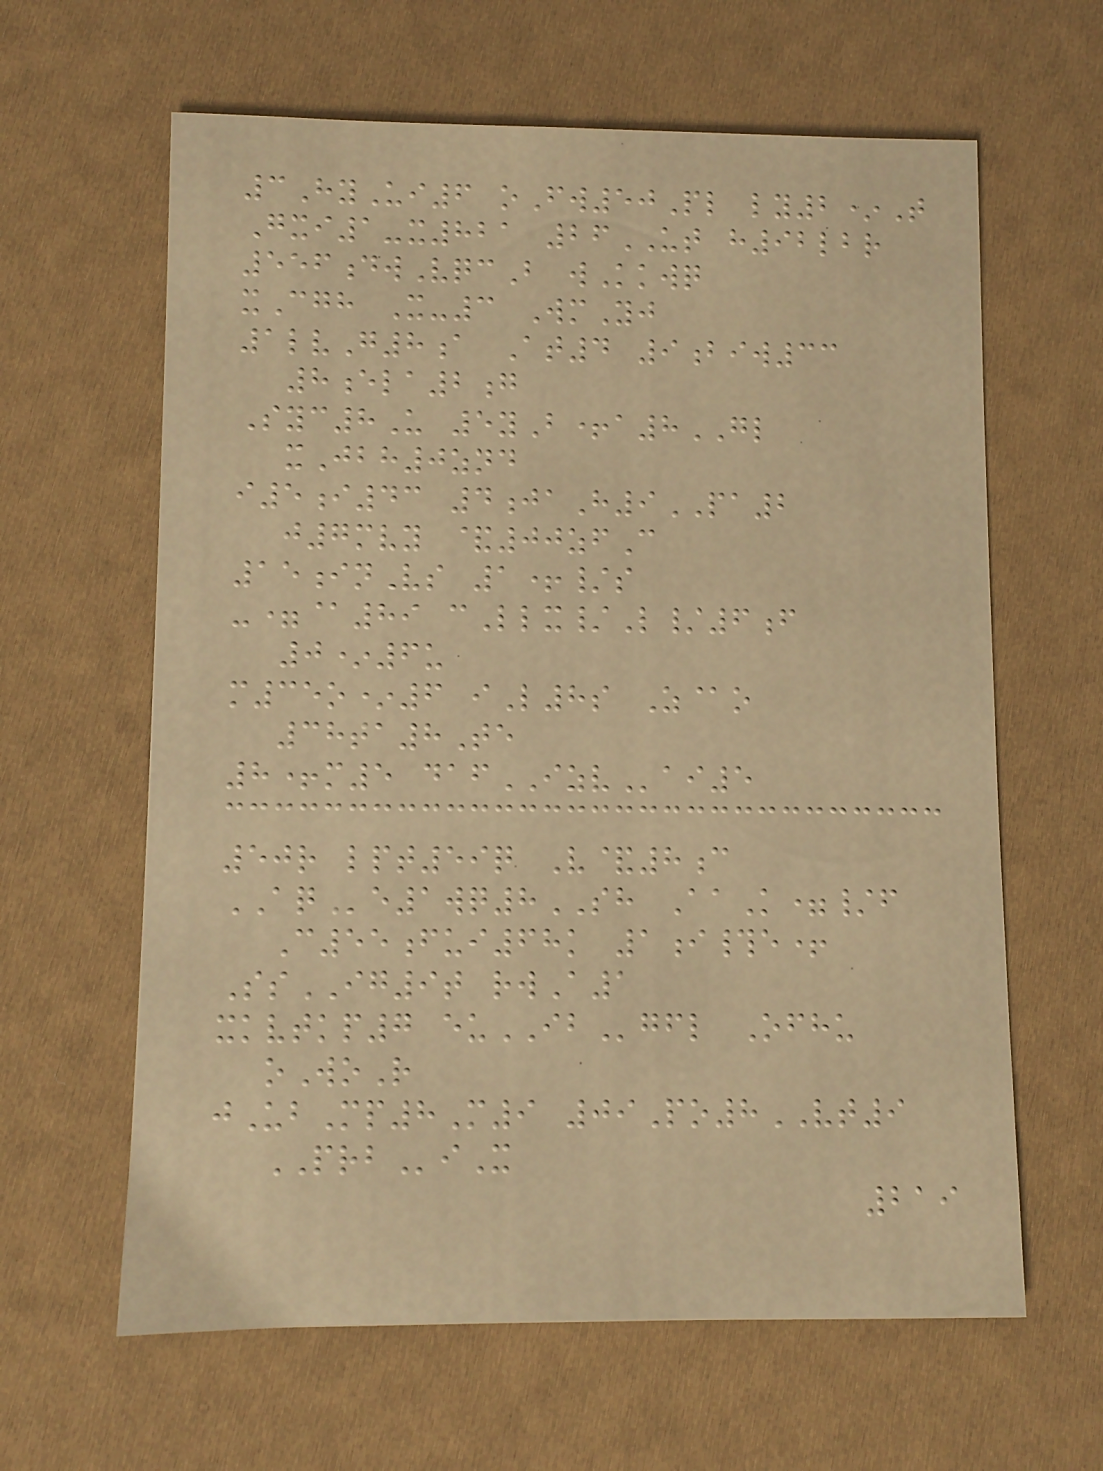3HyUi6 oFw50Pl ly2*T
Gxi1-x821 26UT h92lbr
556dwVqcB wKkwq
xCgh X-3 WmYj
1lvG8a At4 9biw33
8ela2g
Syc8U 5yB+a8GL
xJbh0znd
i5i43 4jaH9PA2
j7mvy &00zfC
15inVs 1+/s
-=@89 cLlx/L/6f
0*6u
m35o*6 iL8s Z@o
38ta8Te
8+m5 dafIZVai5
50r lpt59q V&8c
AQe1wq8SH AaK=/f
C55fui68k 1i#e+
SsIG9t rwA1
xkvtkp7 euIBgfl Ofhu
oWoR
jUbMp8M9 09Po8VT9
PRBiX
219
